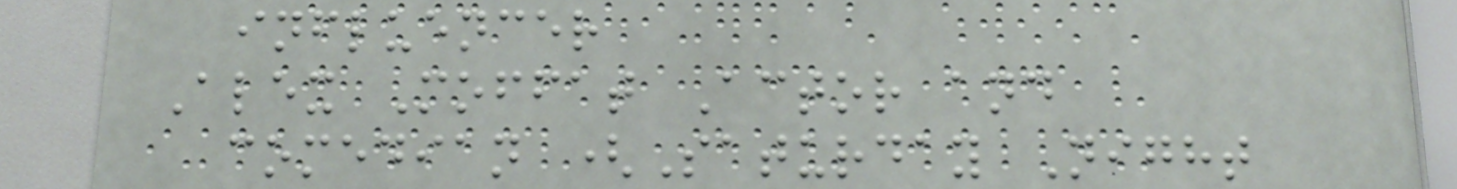influencer
Alex Moffat Actor and
comedian (Saturday Night
